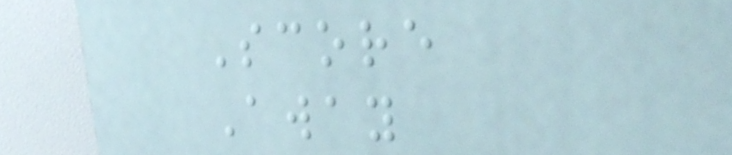Score
Away
